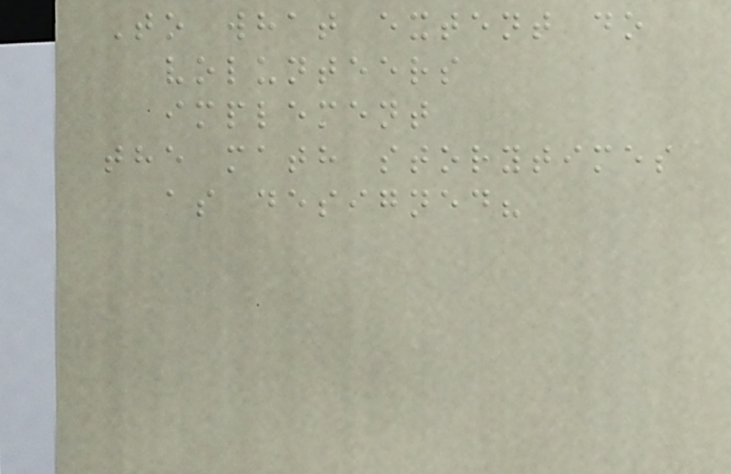To what extent do
volunteers
implement
the math storytimes
as designed?
